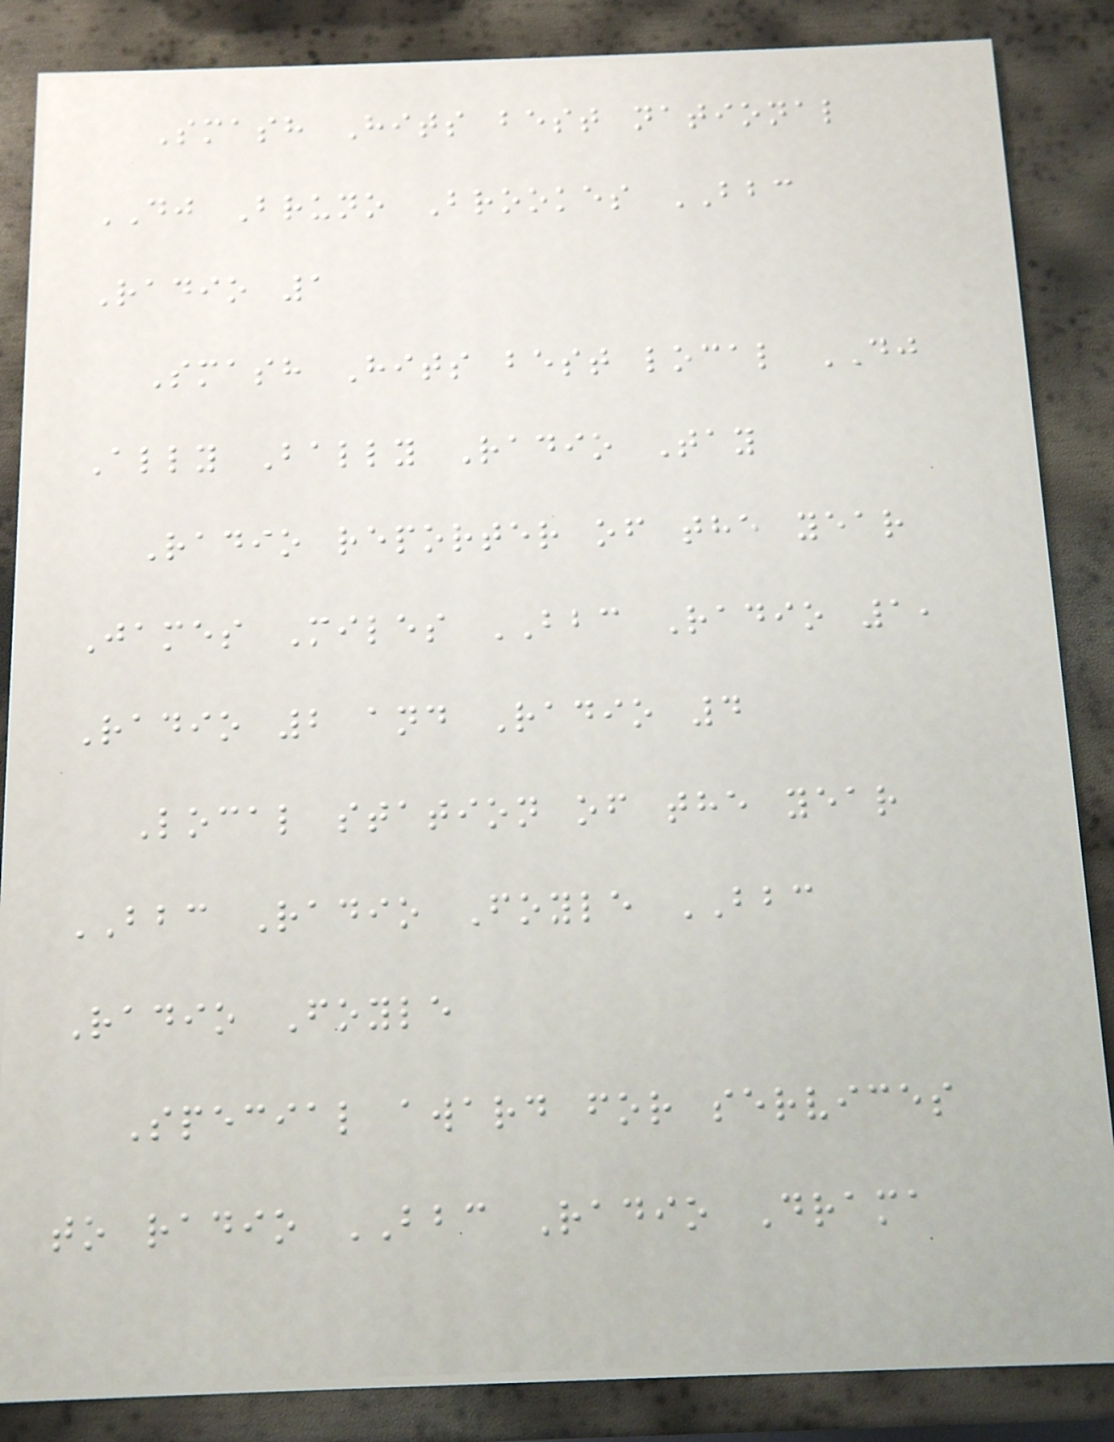Smash Hits best national
DJ Bruno Brookes BBC
Radio 1
Smash Hits best local DJ
Ally Bally Radio Tay
Radio reporter of the year
James Miles BBC Radio 1,
Radio 2 and Radio 4
Local station of the year
BBC Radio Foyle BBC
Radio Foyle
Special award for services
to radio BBC Radio Drama
